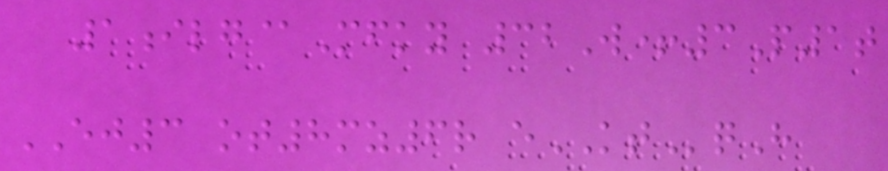1ilg@Mfky 32W+3P1t
EJ3 ot8mz6r eKTqH
